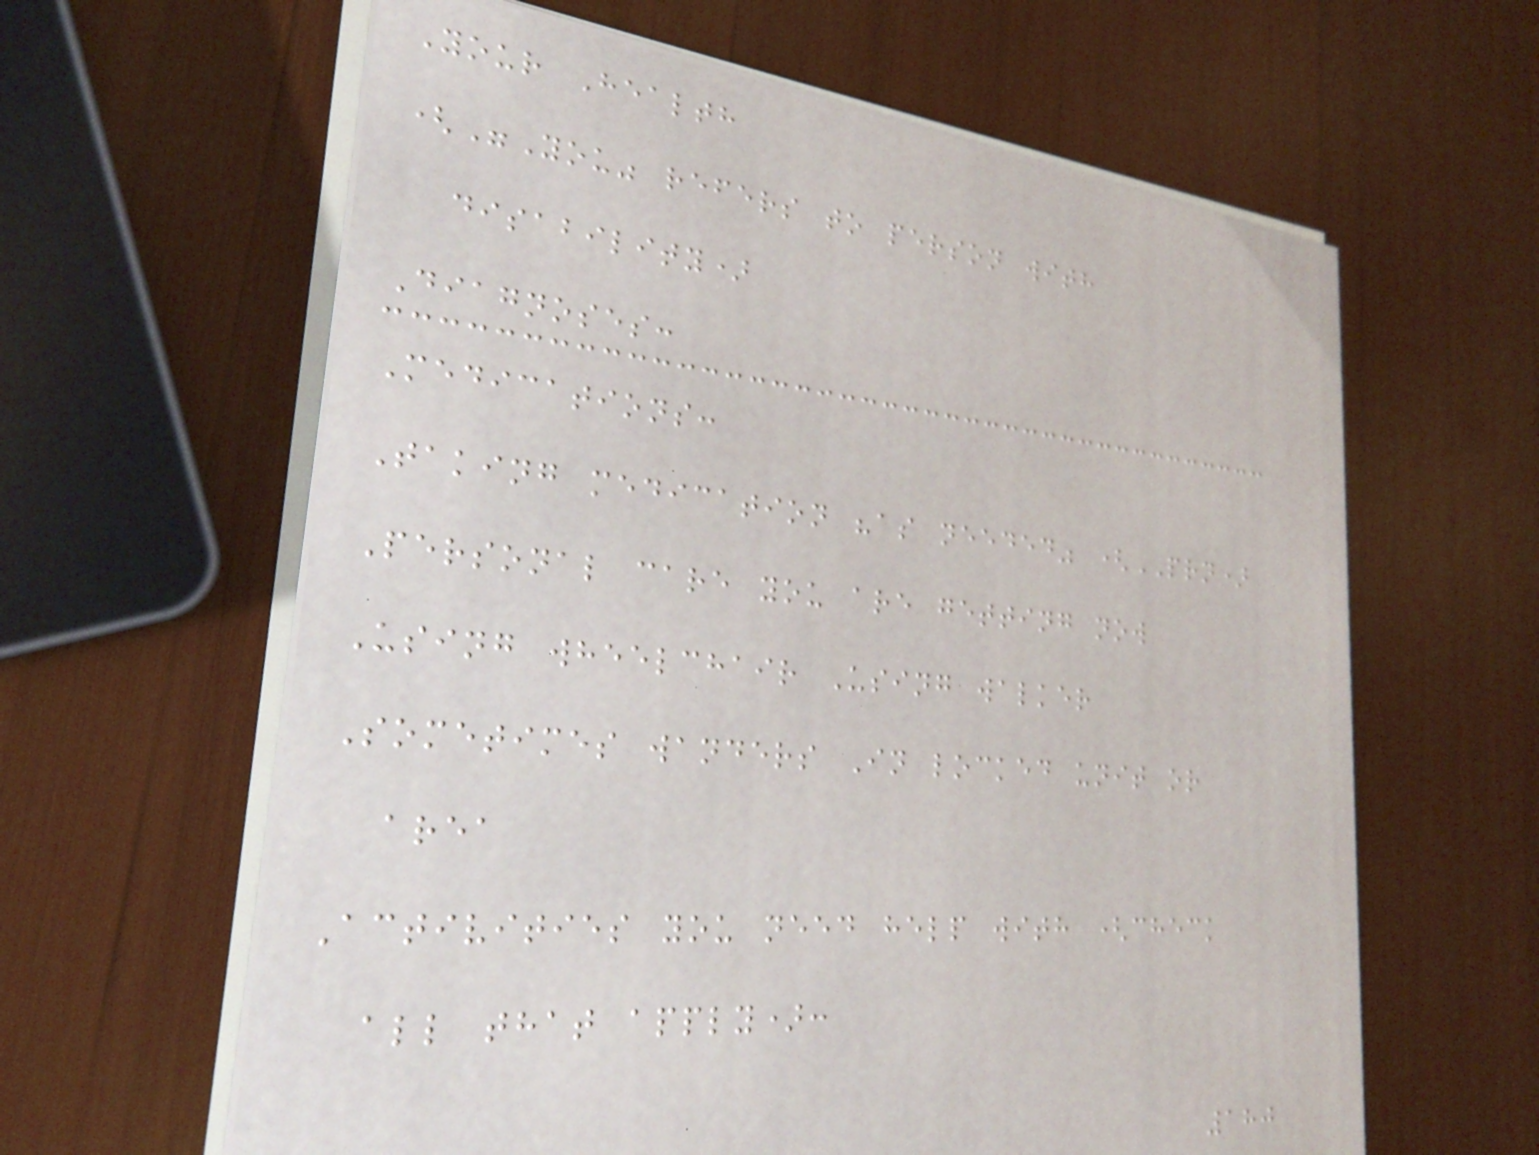Your Health
("You" refers to person with
disability)
Diagnoses:
Medications:
Taking medication "as needed" (PRN)
Personal care you are getting now
Using wheelchair Using walker
Sometimes wanders In locked unit or
area
Activities you need help with (check
all that apply):
180
